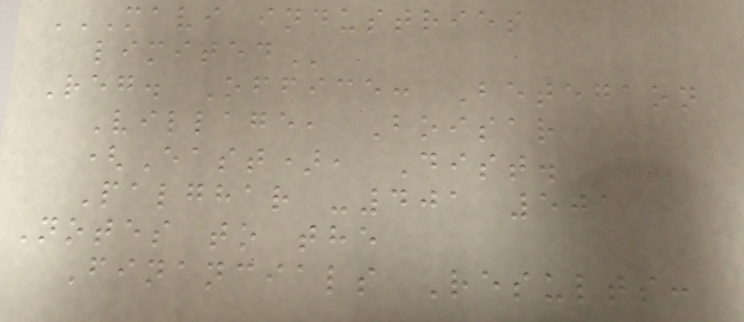MAVI INDUSTRIES
LIMITED
Reg. Office: Betegaon
Village, Boisar
(East), Dist.
Palghar -401 501
Notes to the
Financials Results:
